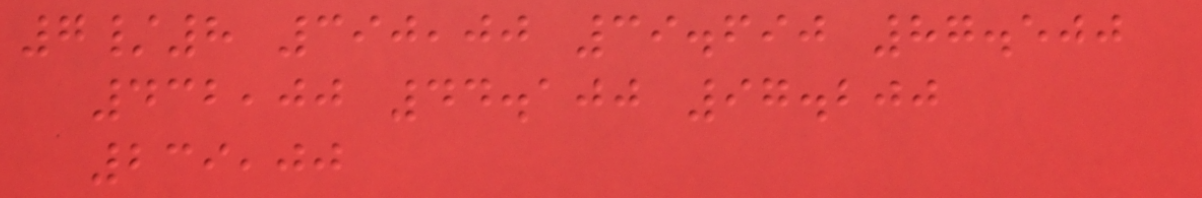7/8 390,00 39.690 87.500
432,00 44.100 97.200
239,00
